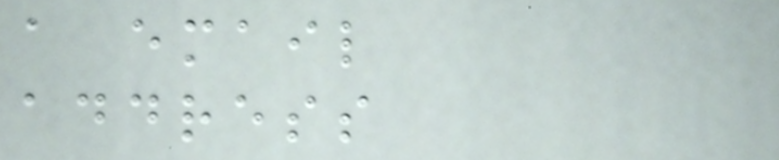a email
address
